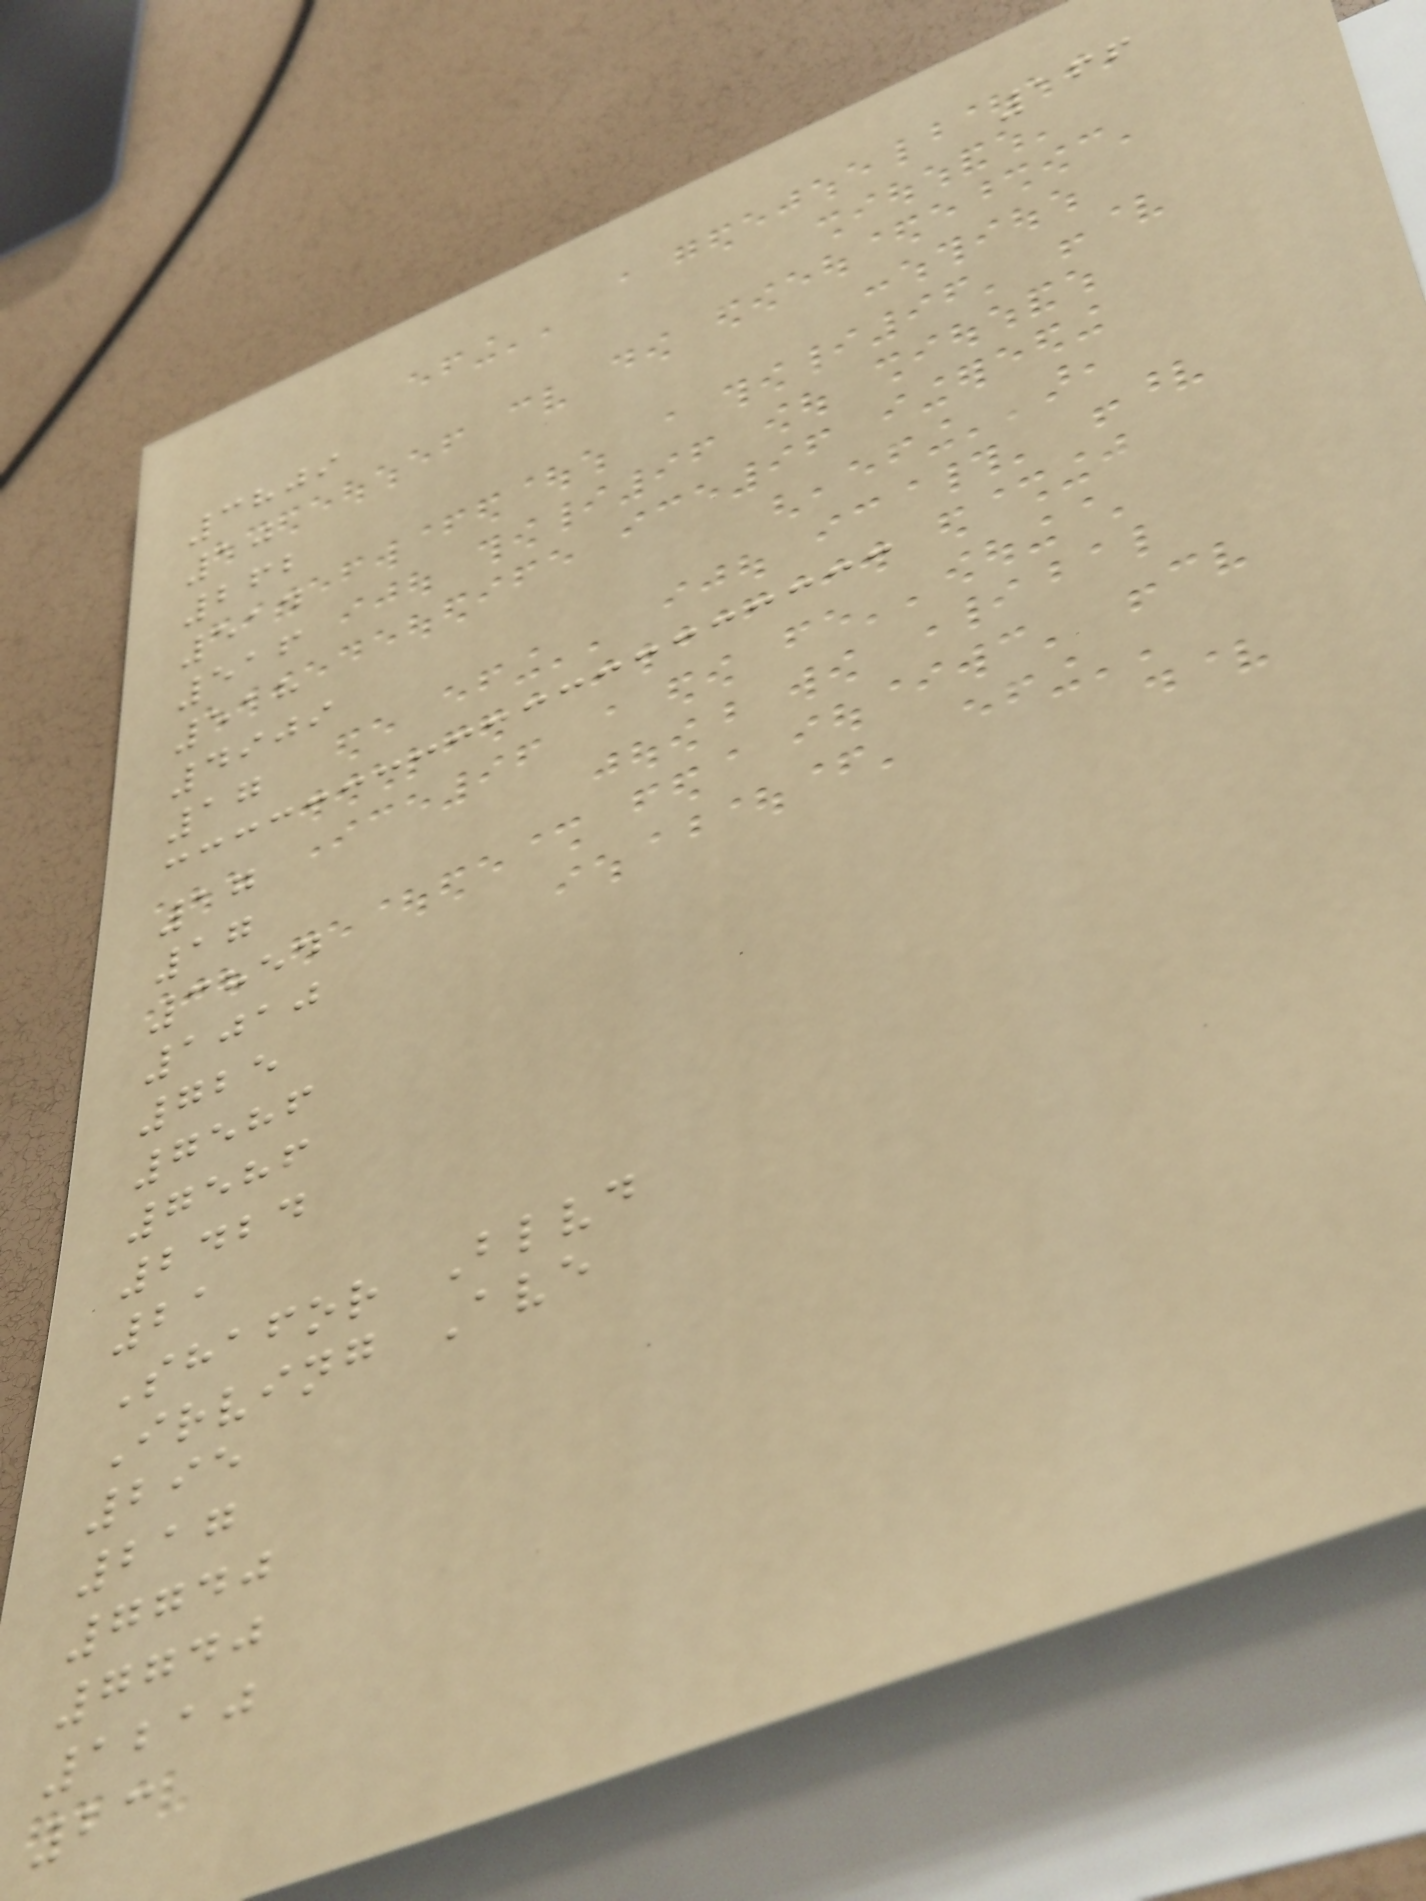166
3809
10
262
514
516
518
4909
17
17
17
3854
1010
725
7586
7586
2424
21
Shafor Blvd
Irving Ave
295
217
7740
7740
1210
23
